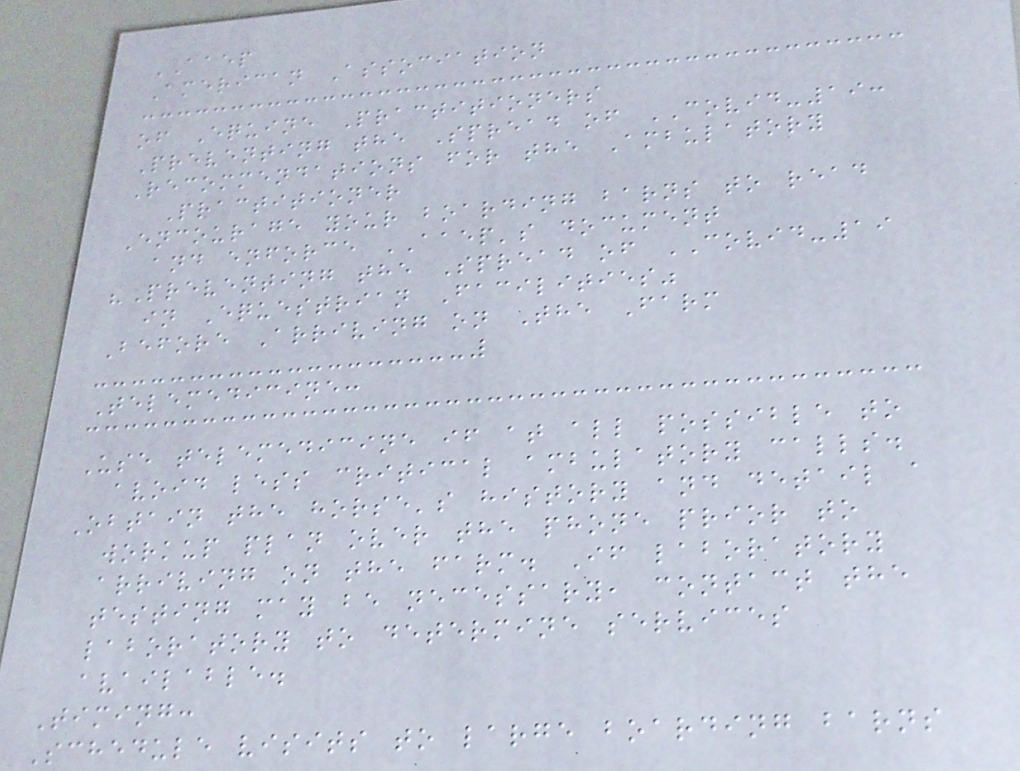AAEP
American Association
of Equine Practitioners
Preventing the Spread of COVID-19:
Recommendations for the Ambulatory
Practitioner
Encourage your boarding barns to read
and enforce AAEP's document
"Preventing the Spread of COVID-19
in Equestrian Facilities"
Before Arriving on The Farm
Telemedicine:
Use telemedicine if at all possible to
avoid less critical ambulatory calls.
Obtain the horse's history and detail a
workup plan over the phone prior to
arriving on the farm. If laboratory
testing may be necessary, contact the
laboratory to determine services
available.
Timing:
Schedule visits to large boarding barns
